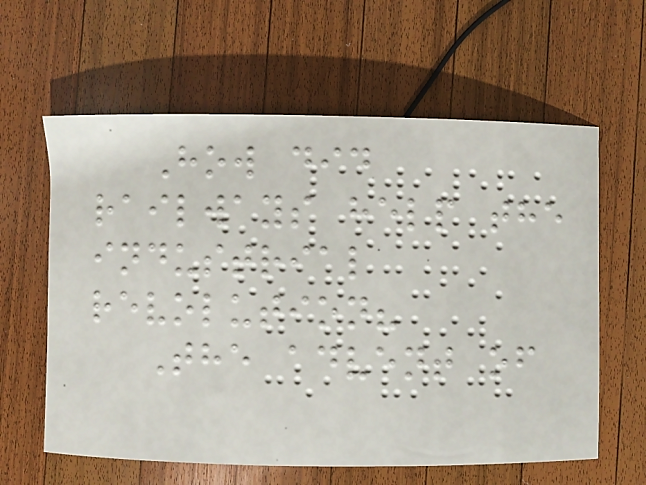How did
railways help the
industrial
revolution?
The advent of
